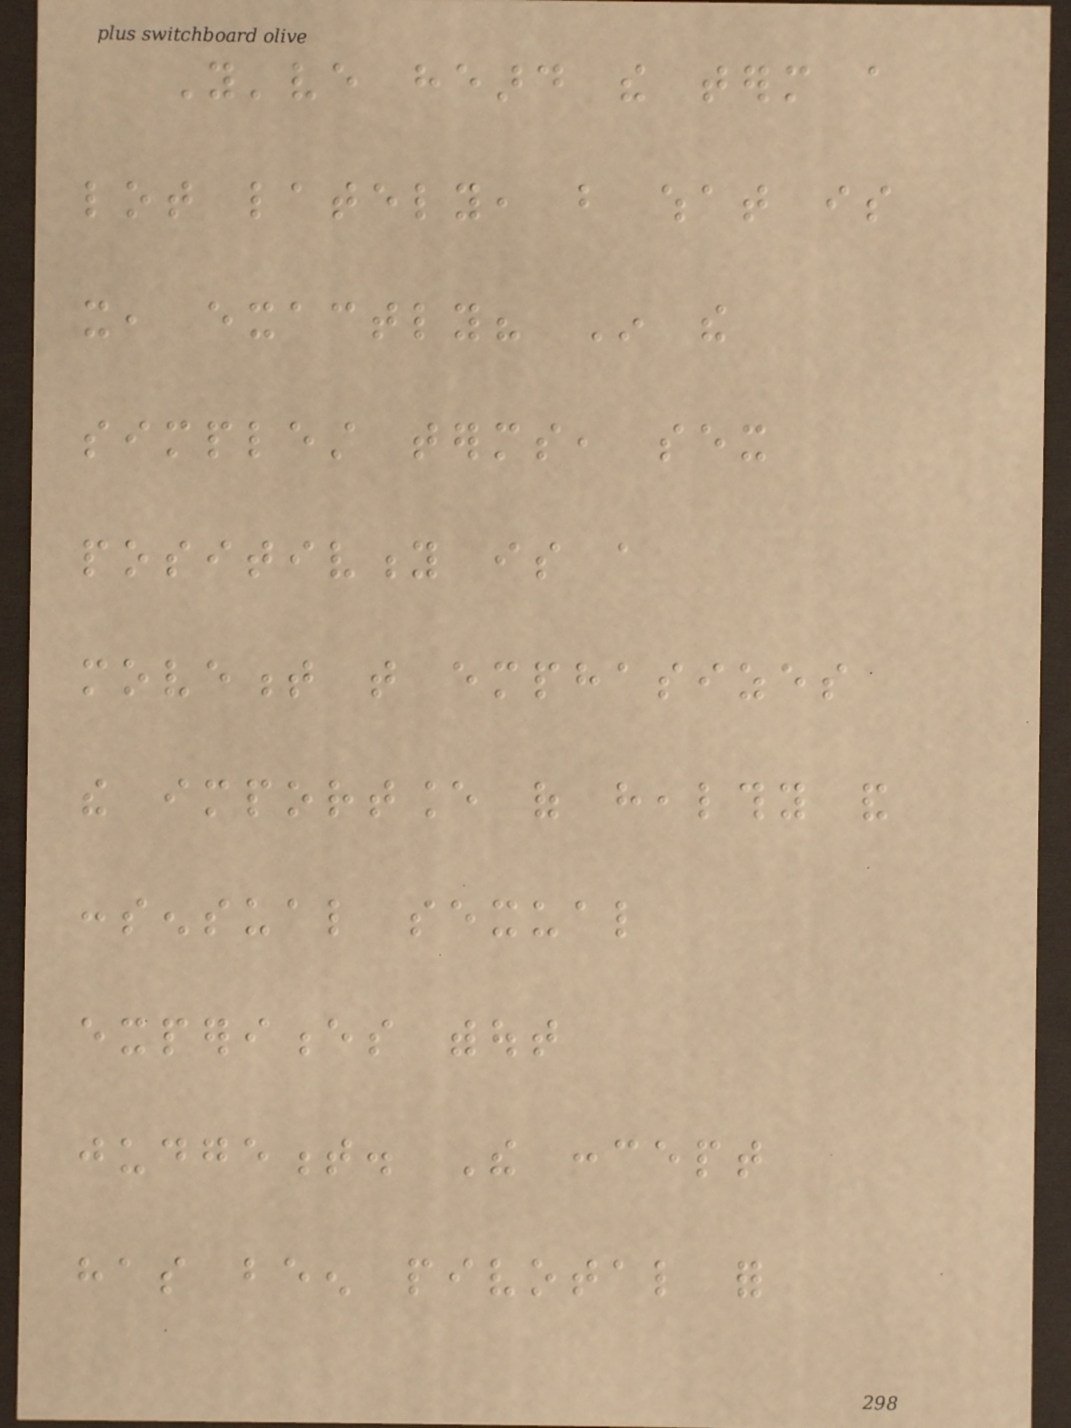You've heard the term a
lot lately, but what is
it, exactly? In the
simplest terms, sex
positivity is a
movement that emphasizes
the importance of healthy and
consensual sexual
experiences without
judgement. The concept
has been pivotal for
